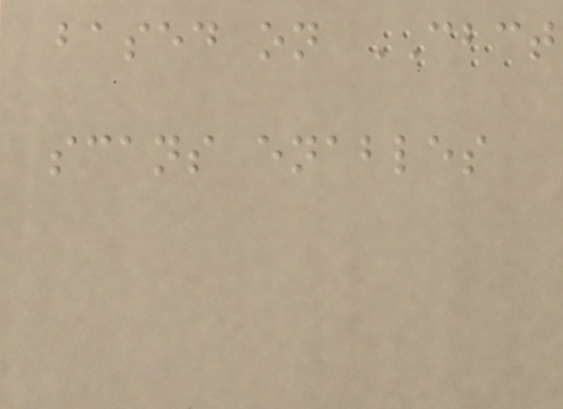based on CBCT
scans enables
